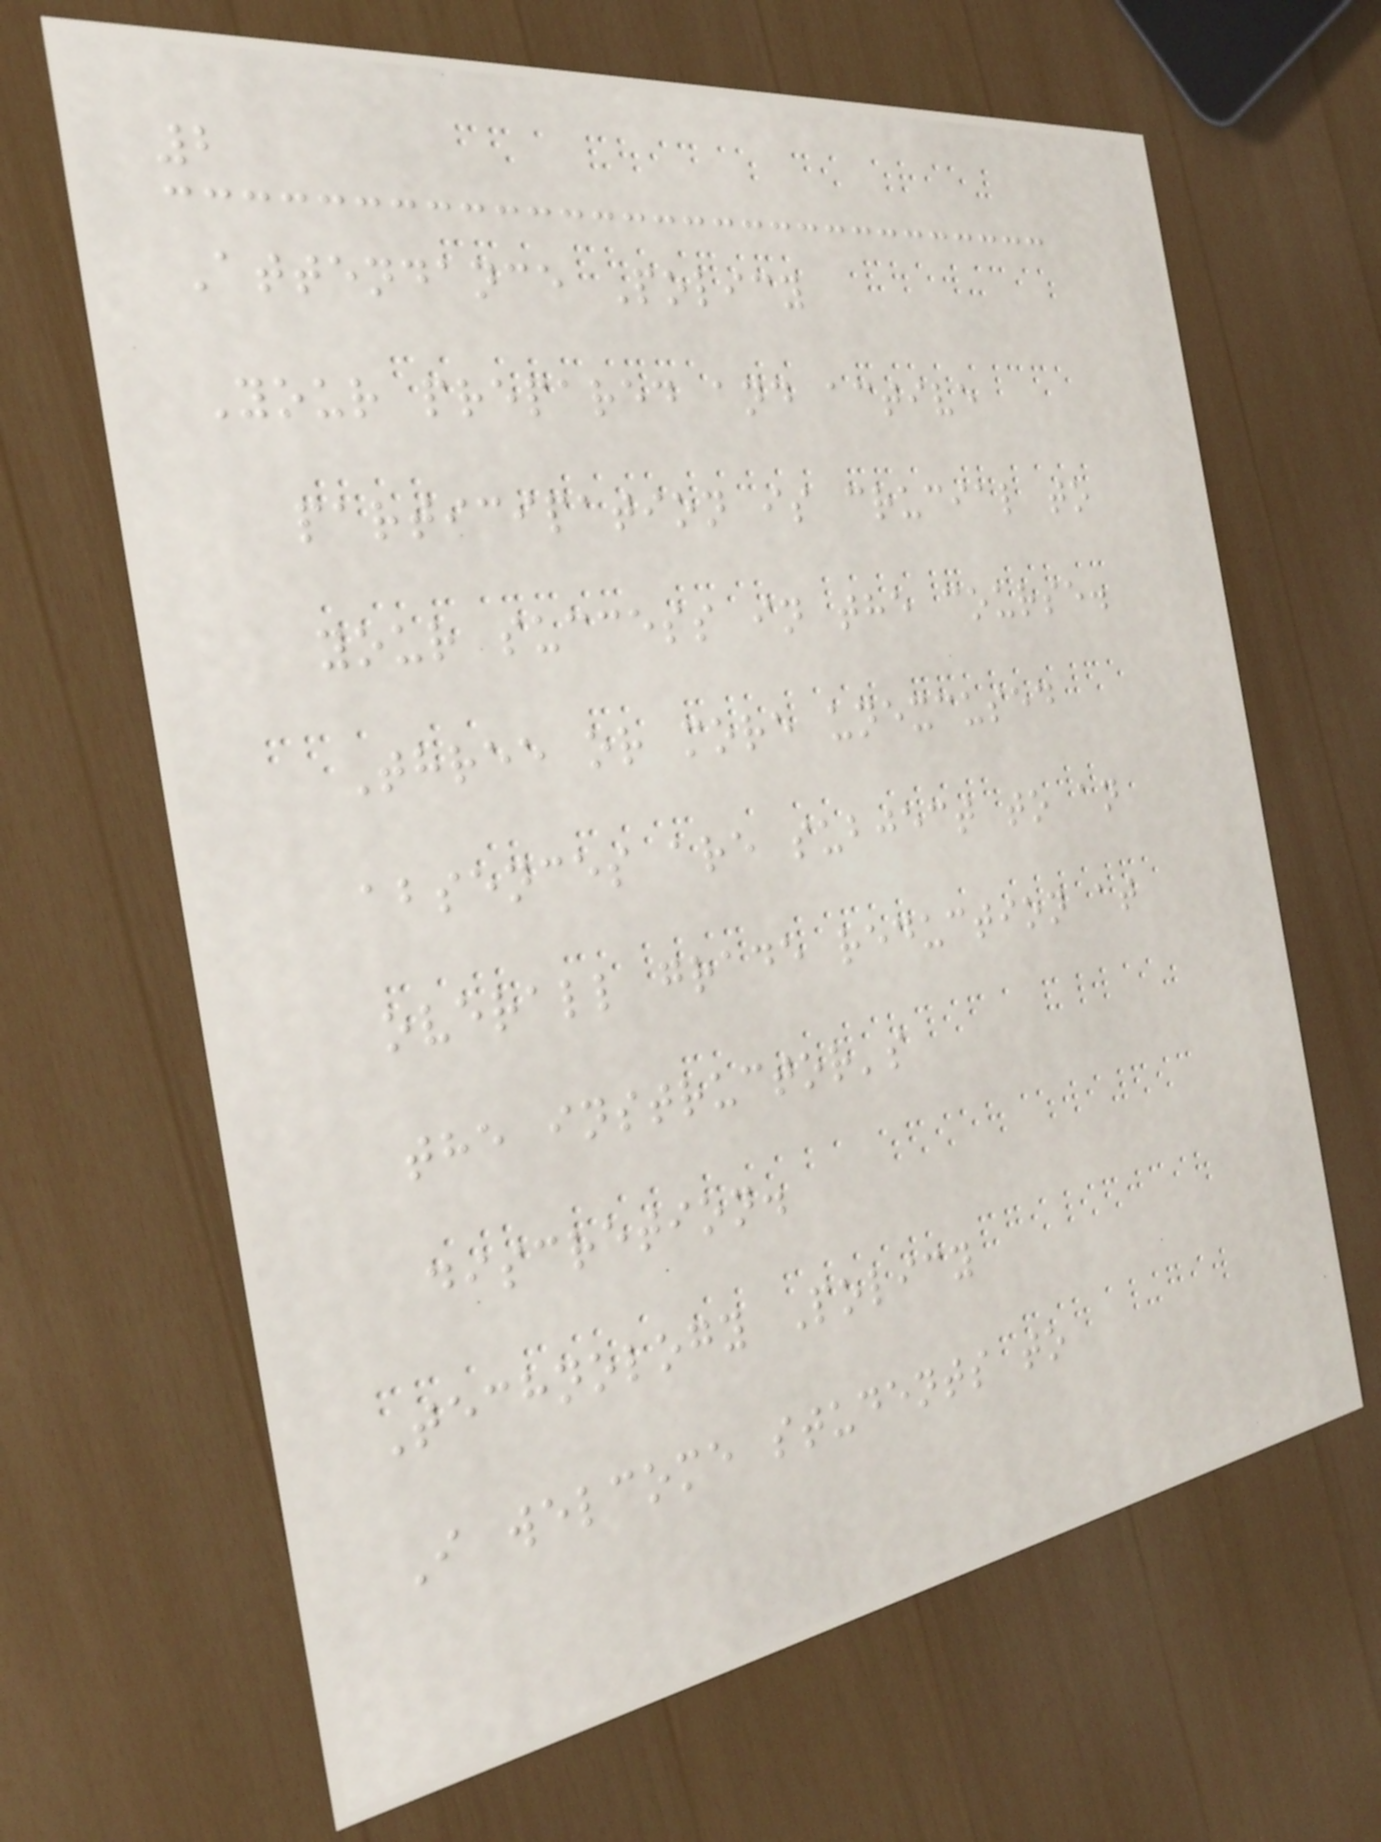2
Attendance Policy
Your prepared and active
participation is crucial to
your success in the course.
Three or more unexcused
absences are subject to an
overall grade reduction at
the instructor's
discretion.
Technology Policy
I welcome students to
